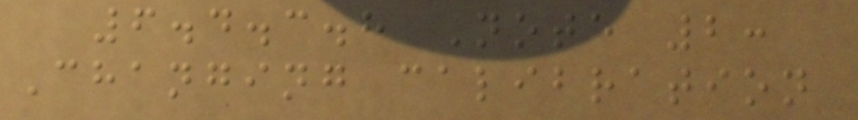6.4.3.8 Note 2:
Changing calibration
